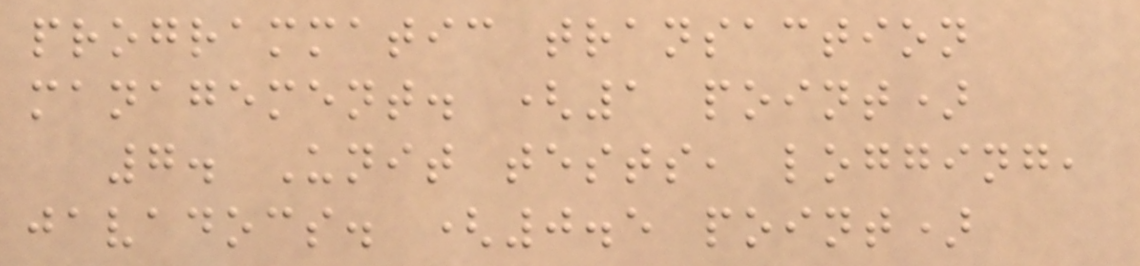programmatic transaction
management. (1 point)
7. Unit tests, logging,
javadocs. (0.5 point)
